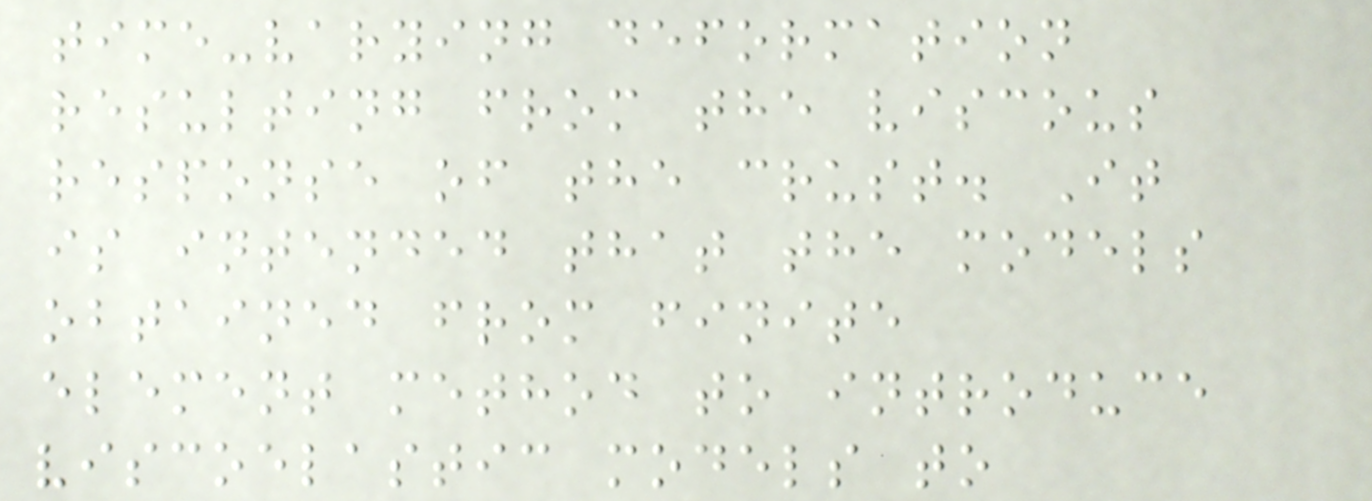time-varying deformation
resulting from the viscous
response of the crust. It
is intended that the models
obtained from finite
element method to introduce
viscoelastic models to
